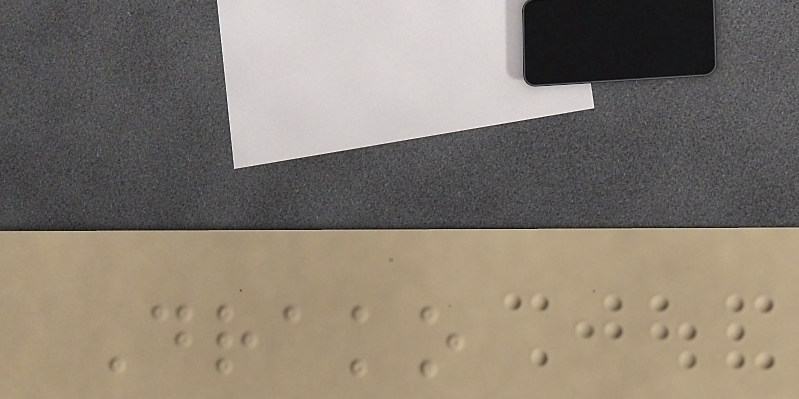Drako
